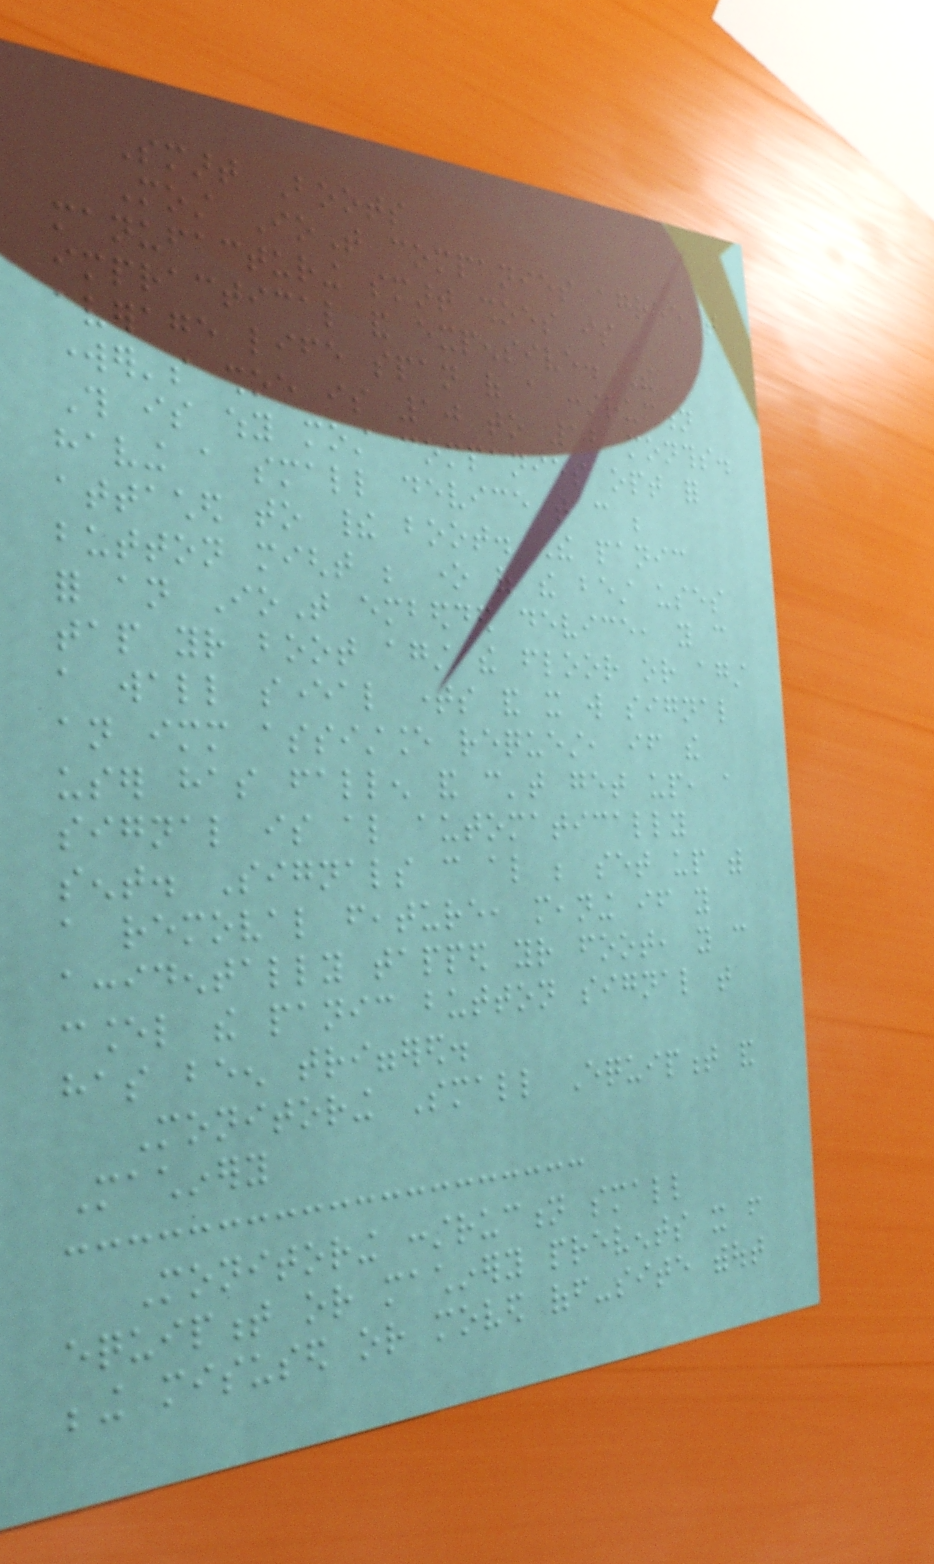Smart Boots
Most IoT companies agree that
manufacturing smart shoes is
impractical and expensive. The
average life span of a construction
worker's shoe is 10 to 12 months.
This is why most companies opt for
having a small device that can be
attached to their boot. The panic
button might be one of the best uses
for an IoT embedded device, you can
tap your boot against the floor or against
a wall several times and it will signal
an immediate assistance request, if the
user has fallen and can't get up, a
signal is also automatically
sent. Signals can also be set up with
a removal feature, meaning if you
accidentally tapped your foot, you can
cancel the panic button signal that
has been triggered.
Monitoring Small Equipment and
Machinery
Monitoring construction small
equipment or machinery prevents it from
being misused or moved off-site without
